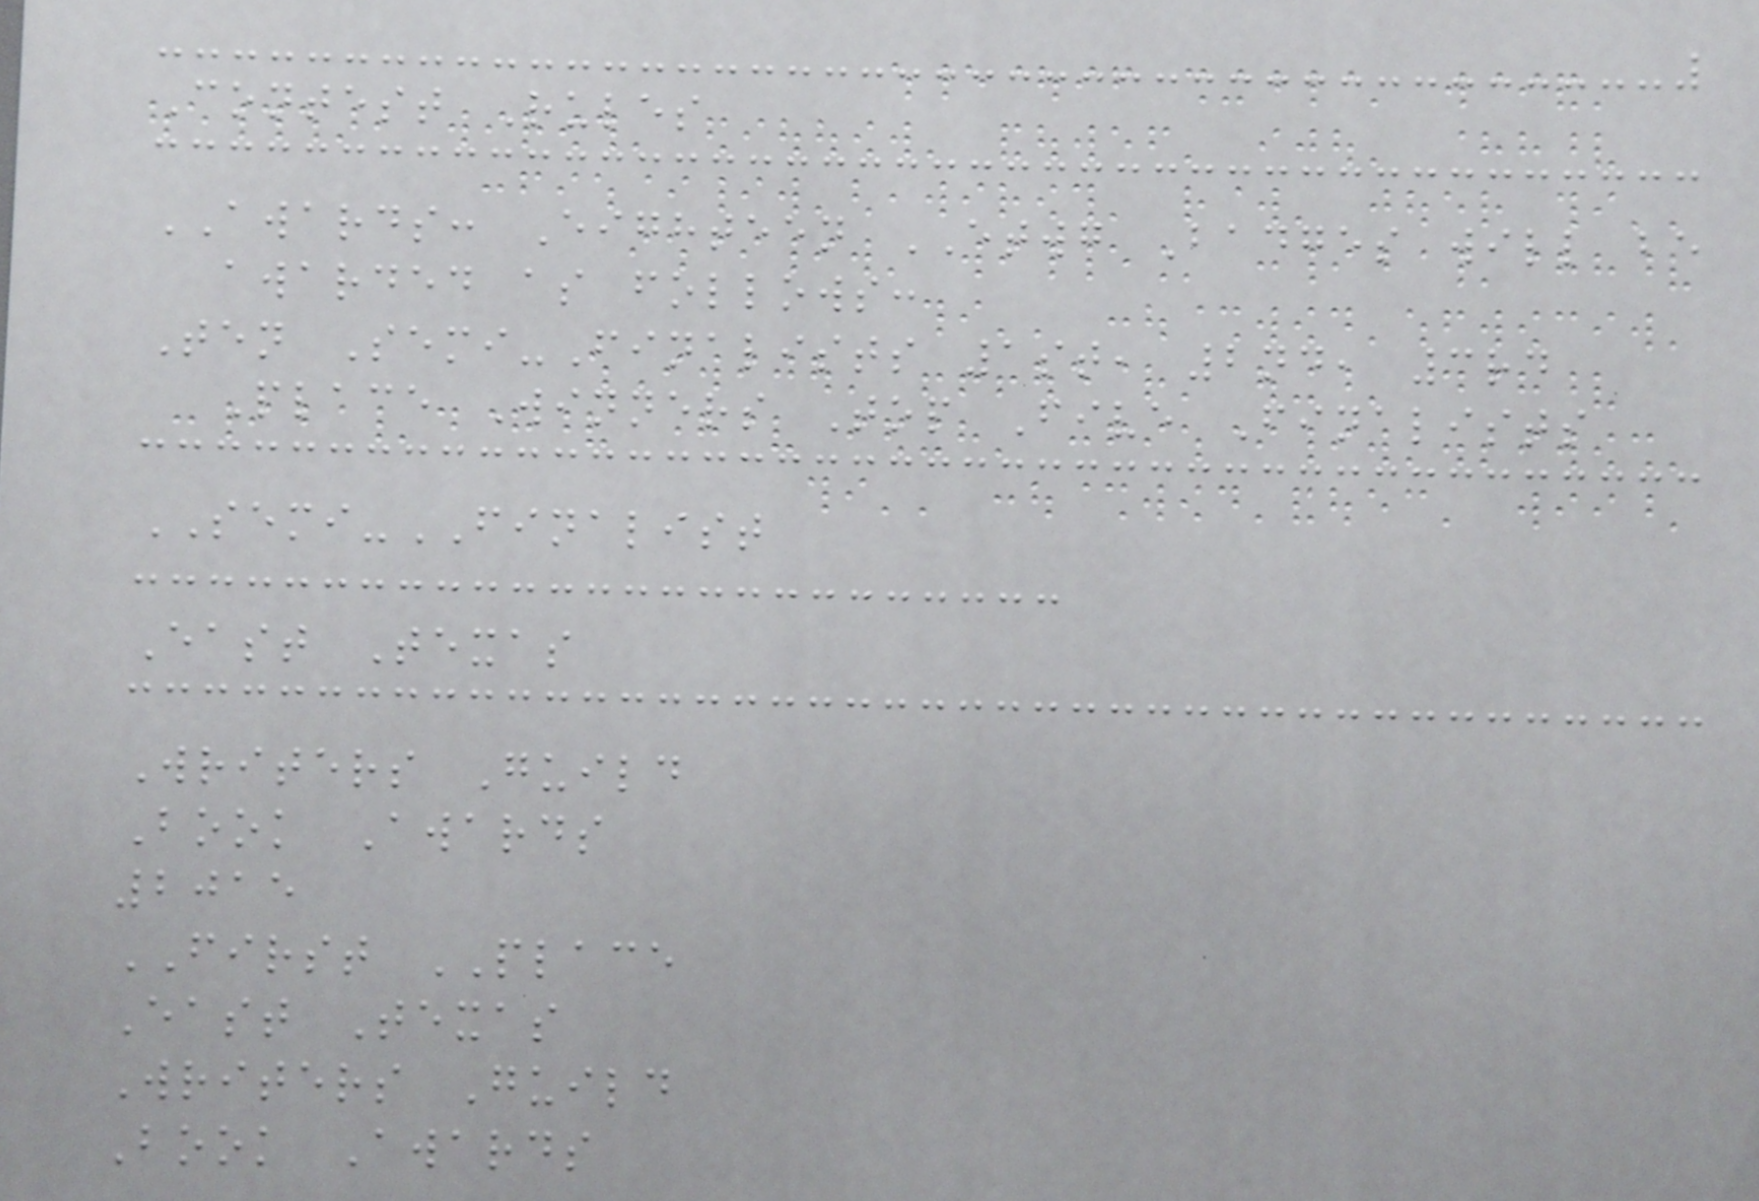Contest Rules
AWARDS: Eighteen ETWG Badges will be
awarded as follows:
Ten Semi-Finalists 1st, 2nd, 3rd
Place Winners Top Five Finalists
SEMI-FINALIST
East Texas
Writers Guild
Book Awards
2015
FIRST PLACE
East Texas
Writers Guild
Book Awards
